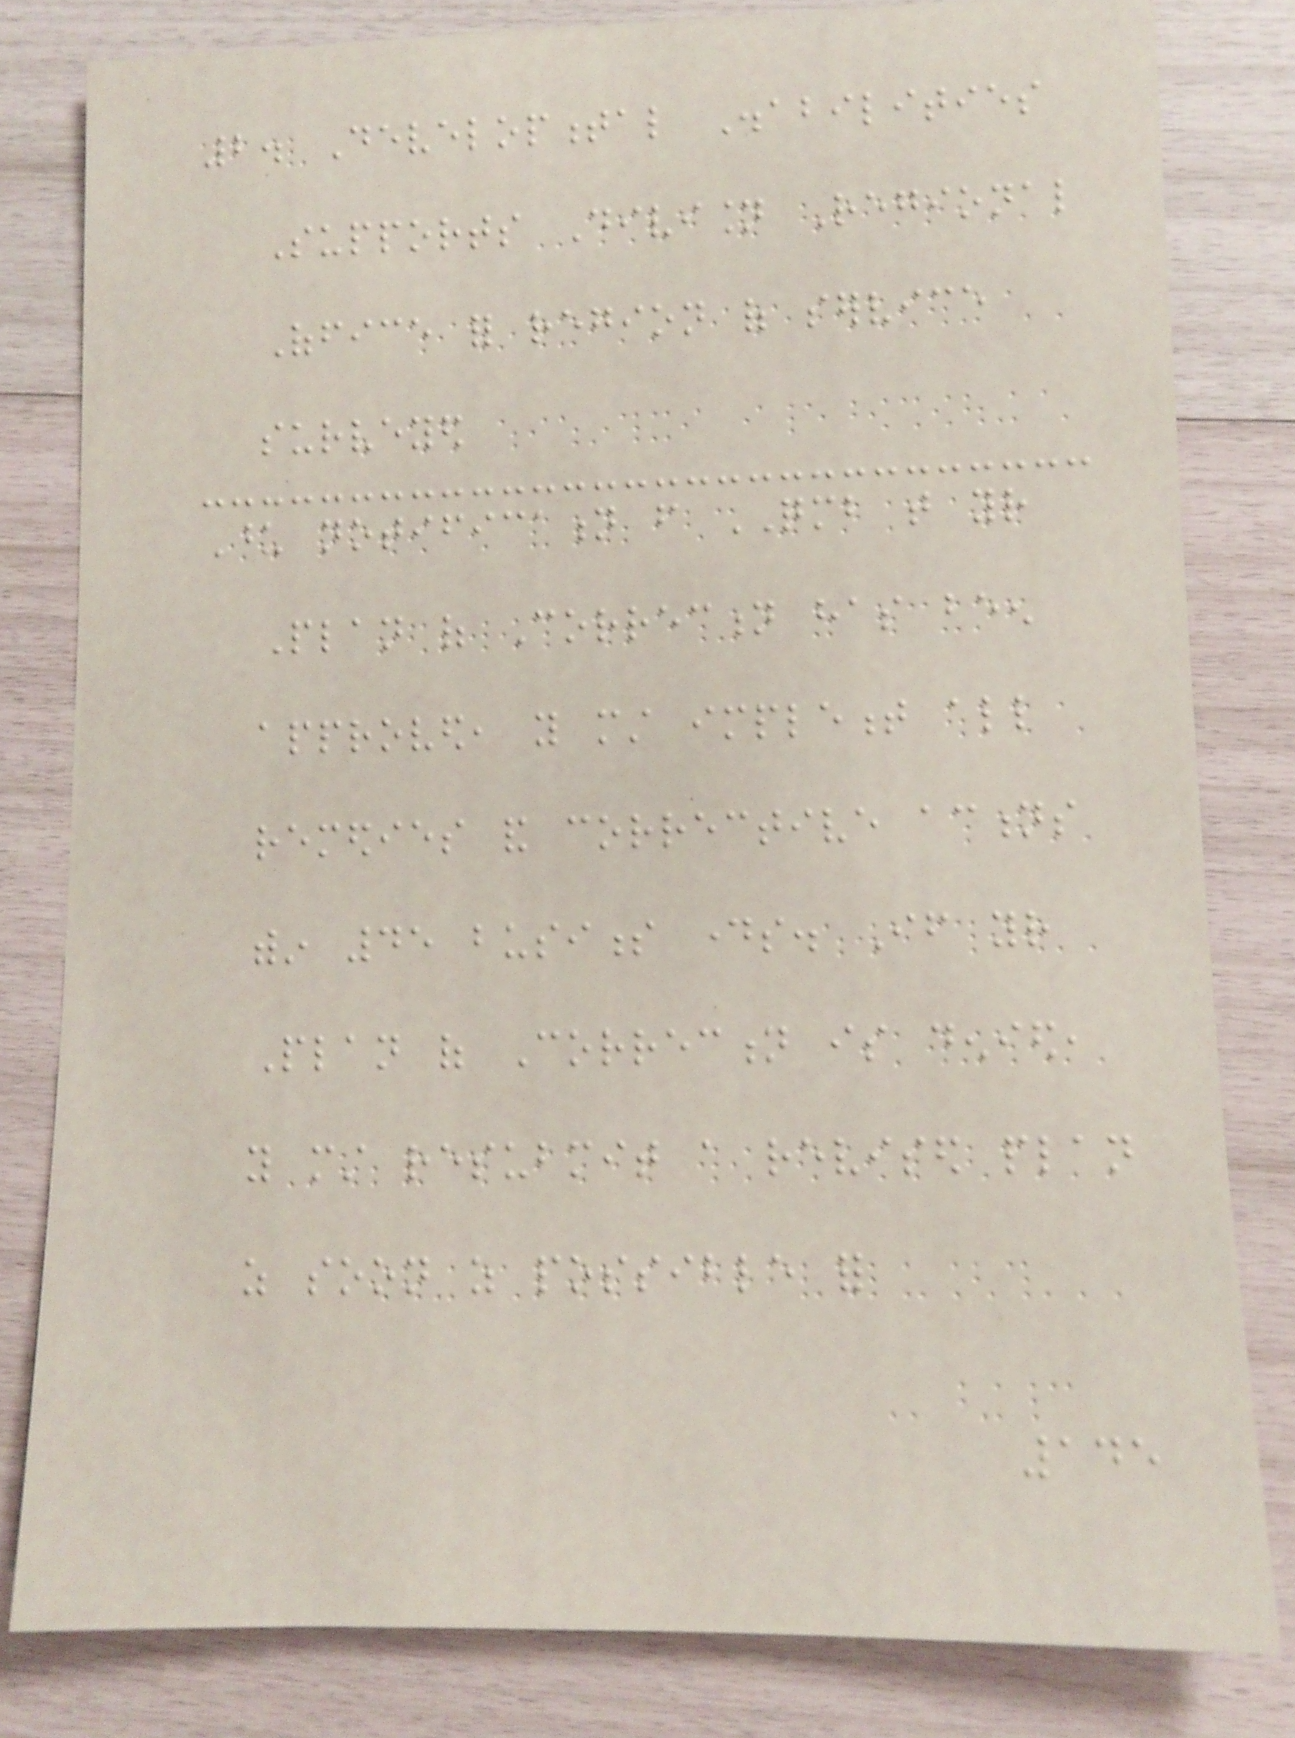2. Developmental Disabilities
Supports Division Regional
Office for region of service
surveyed
Upon notification from QMB that your
Plan of Correction has been
approved, you must implement all
remedies and corrective actions
within 45 business days. If your
Plan of Correction is denied,
you must resubmit a revised plan
as soon as possible for
145
